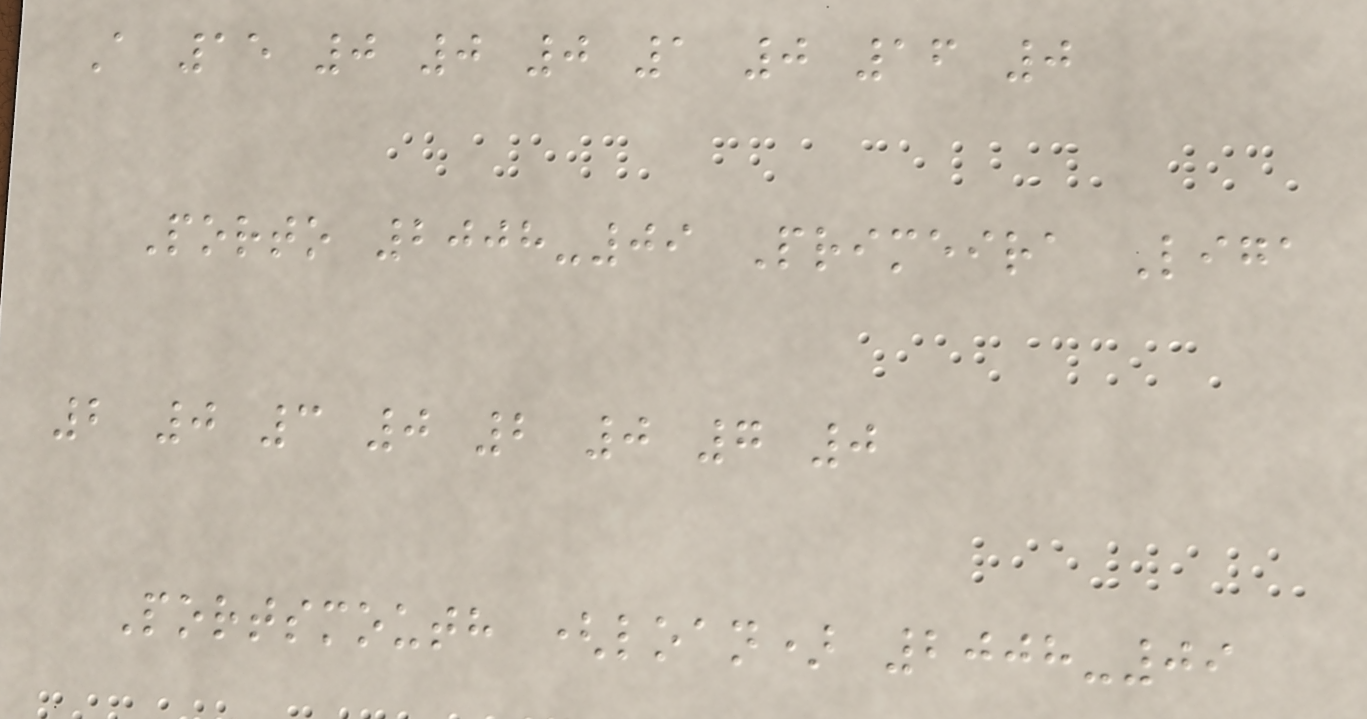A 15 0 0 0 1 0 16 0
Porto 2008-09 Primeira Liga
2 0 3 0 2 0 7 0
Portsmouth (loan) 2008-09
